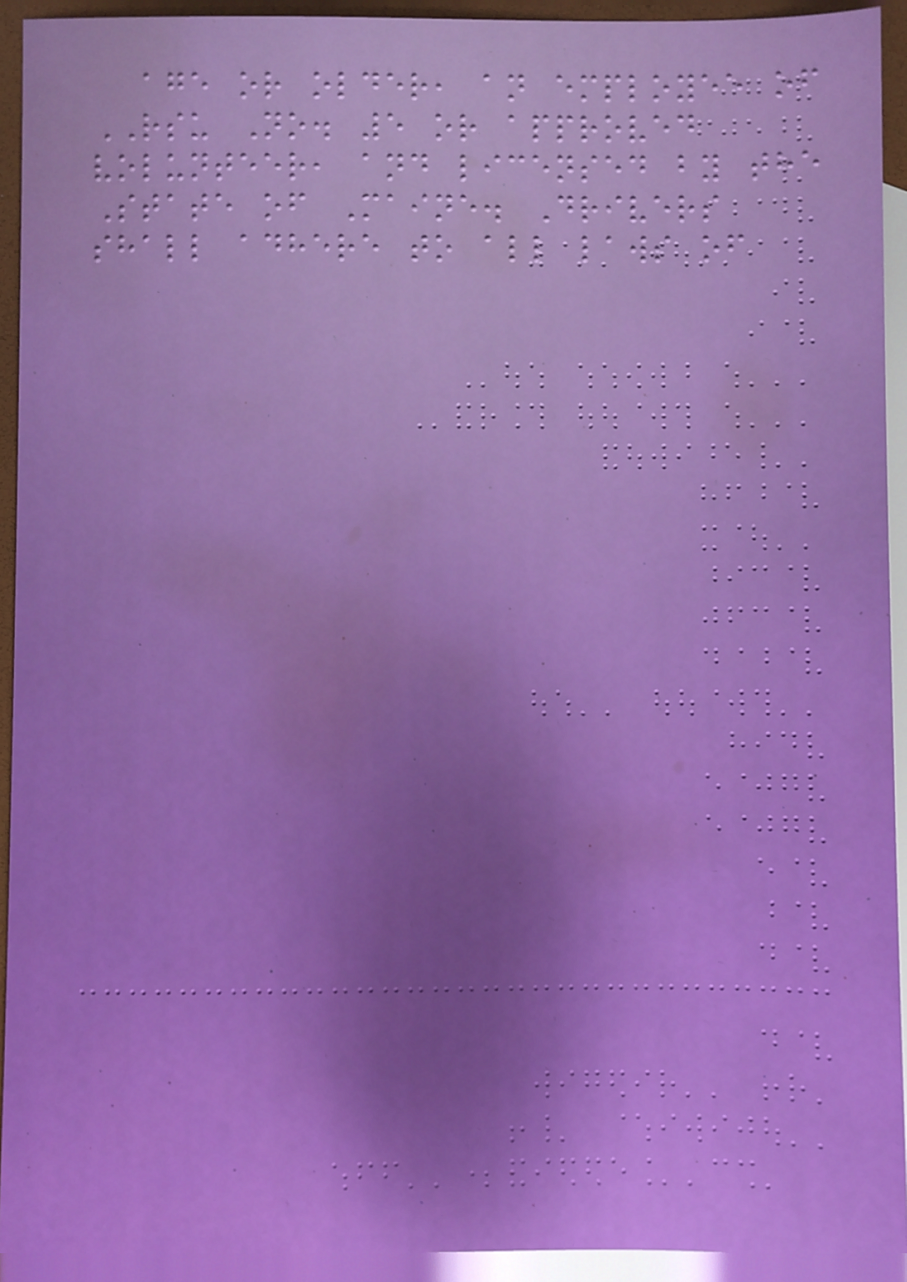age or older, an employee of
RSU No. 5 or approved
volunteer, and licensed by the
State of Maine. Drivers
shall adhere to all laws of
